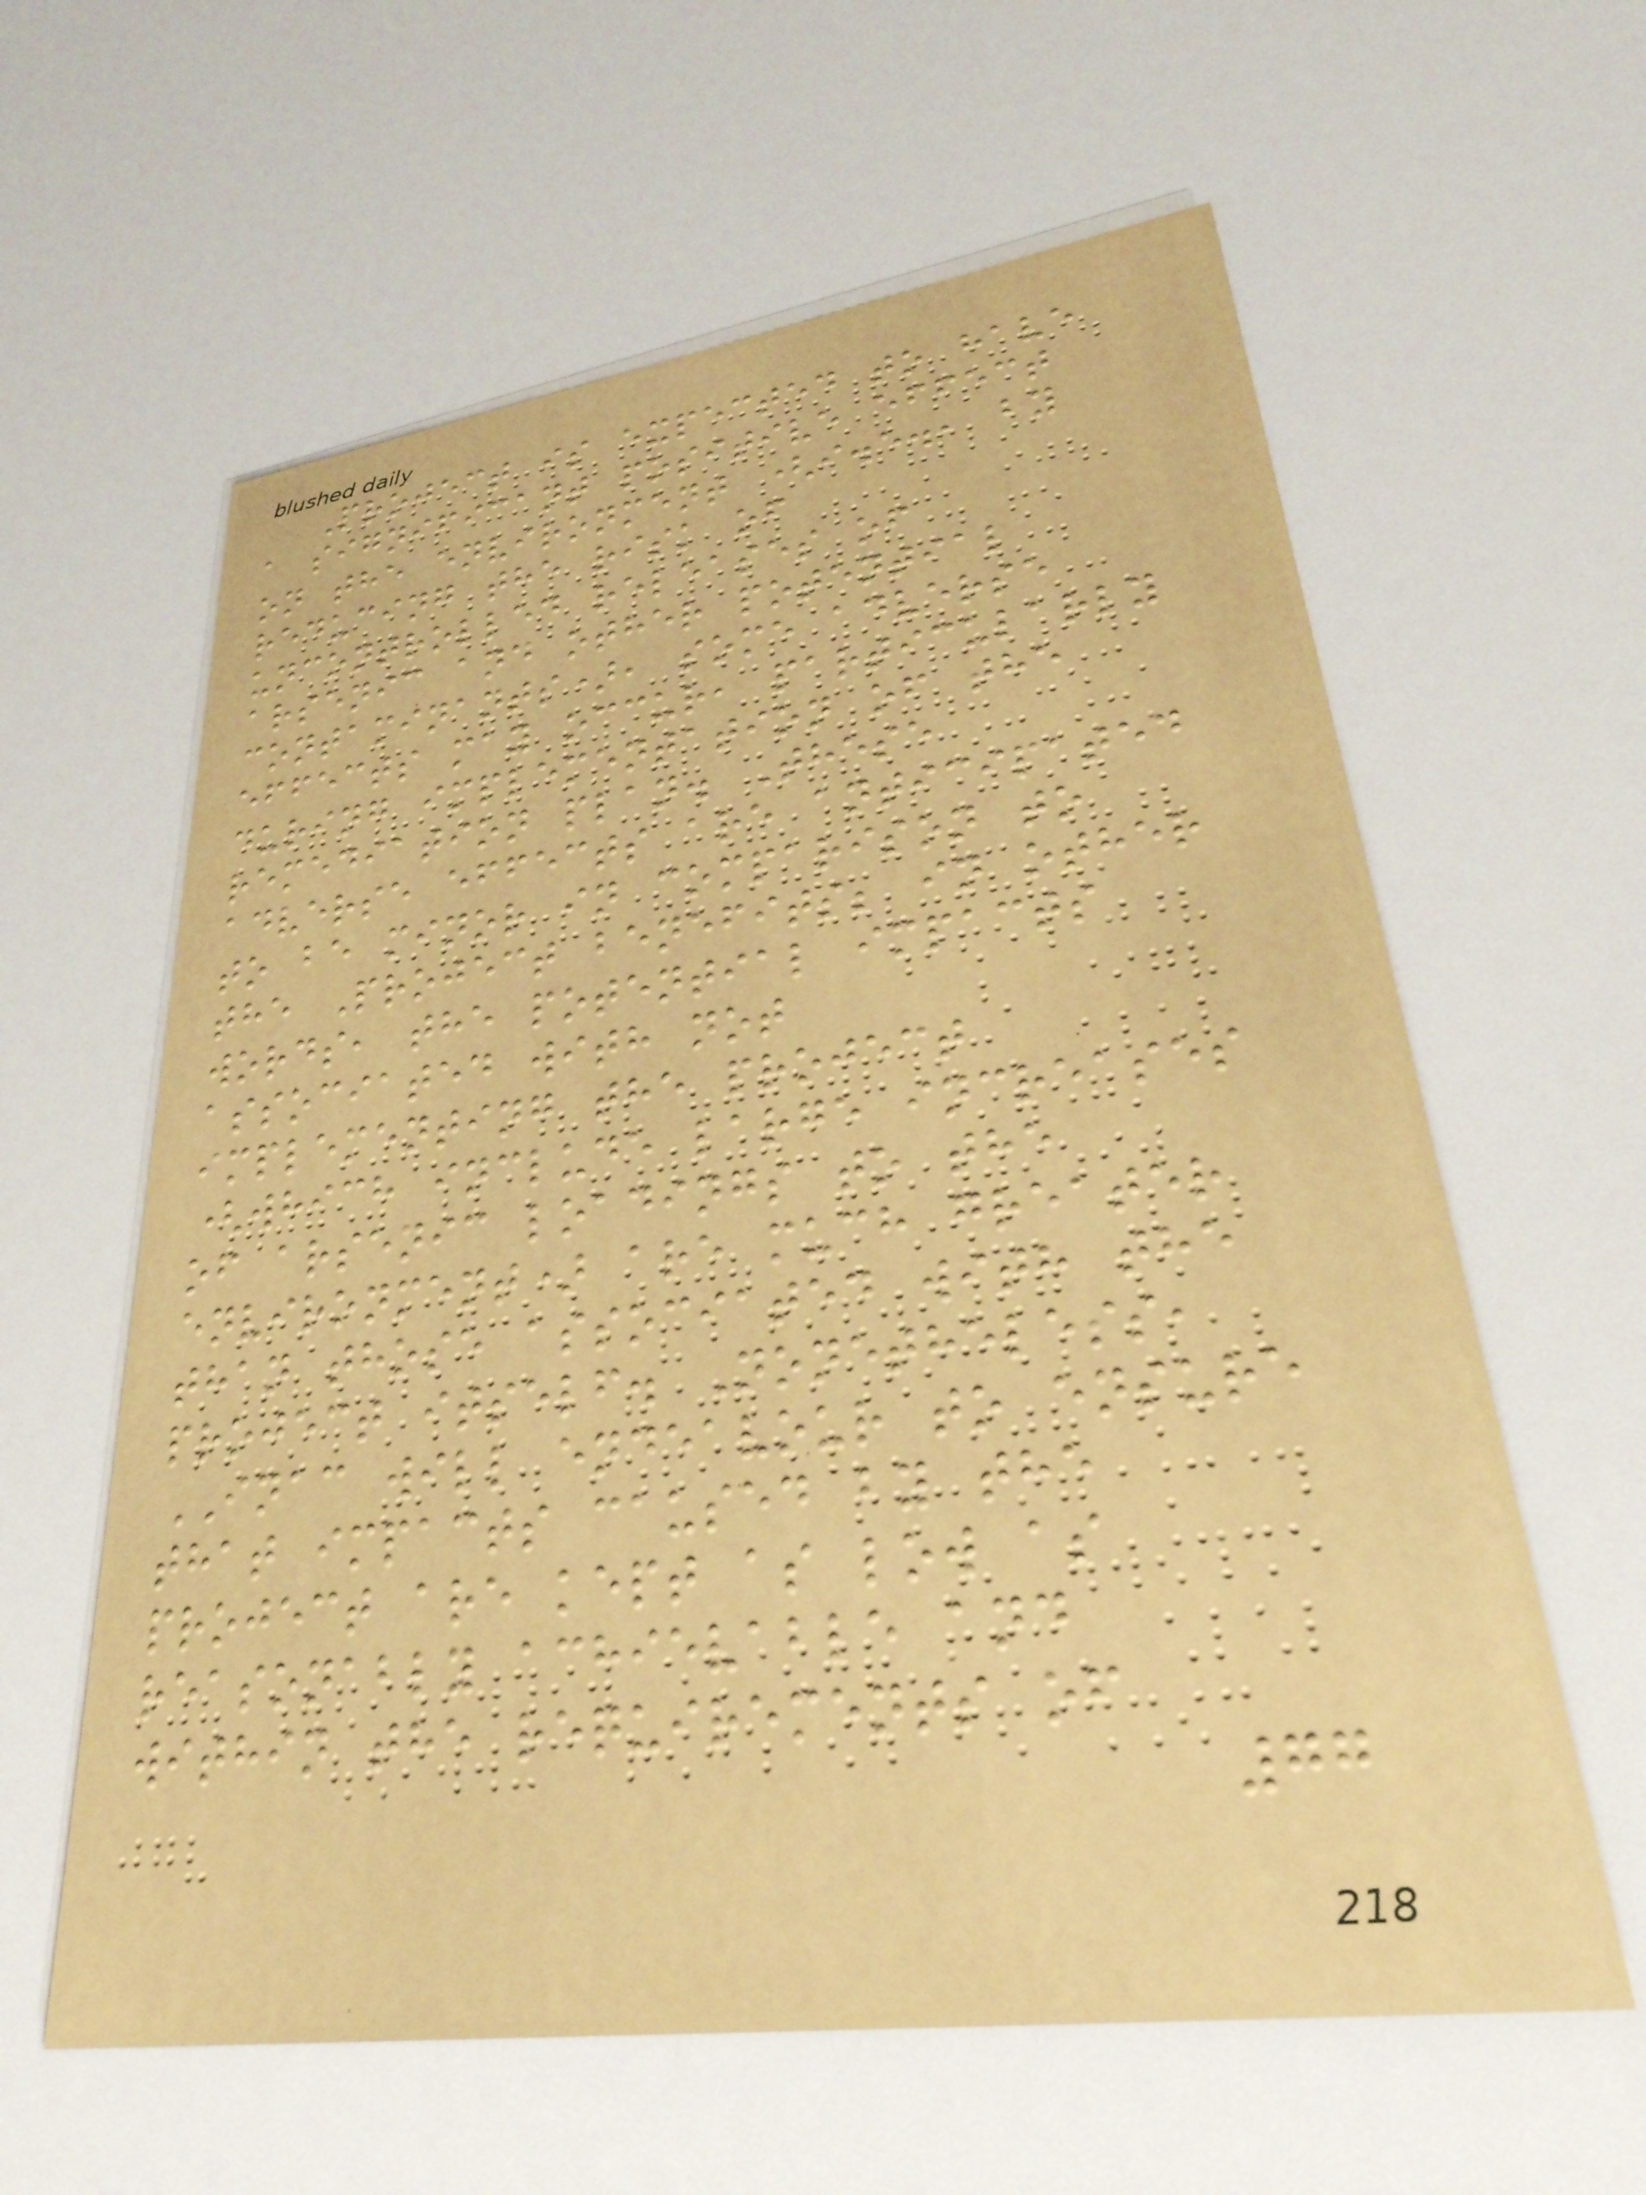Project is expected to have
a significant positive effect
on the environment (i.e., by
reducing the risk of
uncontrolled releases of
arsenic and other potential
contaminants), some adverse
effects may occur, particularly
during implementation of the
remediation plan. These
adverse effects are anticipated
to be minor in comparison to
the Project benefits; in other
words, the potential impacts
associated with not
implementing the project
(which include large increases
of arsenic loadings to the
environment) are much greater
than those associated with the
project itself. Nonetheless,
INAC will endeavour to ensure
that impacts caused by the
project are kept as low as
reasonably achievable and
within the requirements of
77
